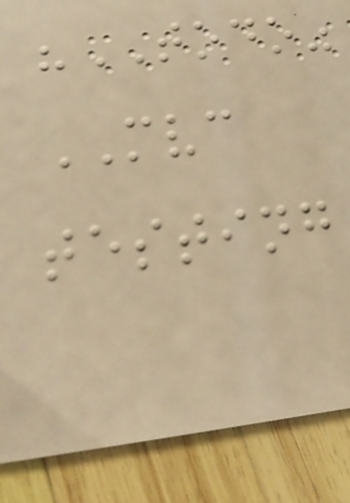"TODO"
MVC
testing
